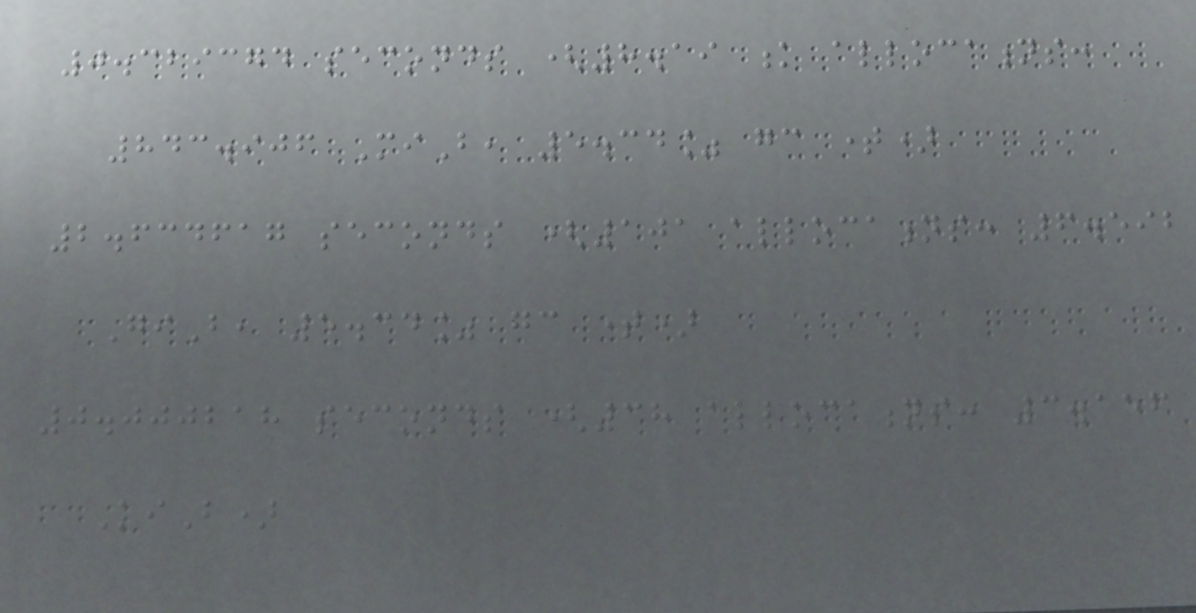0.329374 seconds (8.19 k allocations:
843.906 MiB, 5.34% gc time)
2.634617 seconds (101 allocations: 6.592
GiB, 5.34% gc time)
0.000218 seconds (38 allocations: 3.156
KiB)
